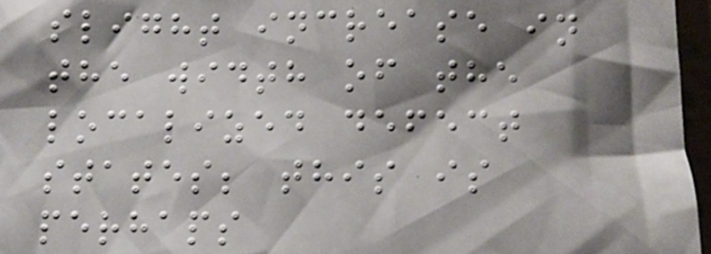slight increase in
the width of the
localized defect
states; this is
perhaps
